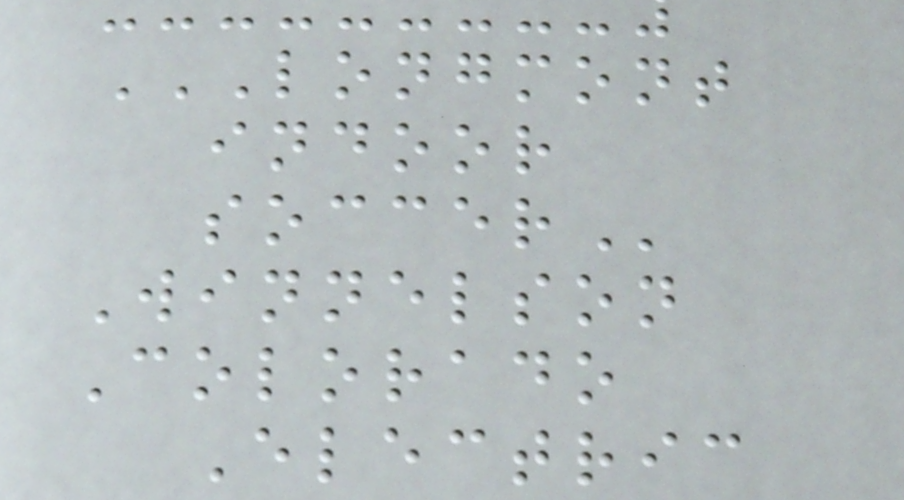LONGMONT
INDOOR
SOCCER
Winnelson
Colorado
Electric
